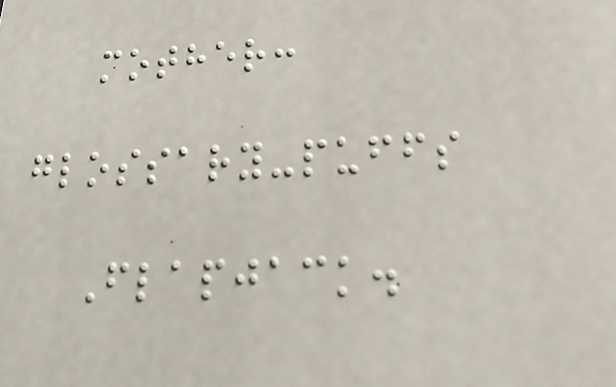mother:
glossary-puffs
Flapjack.
